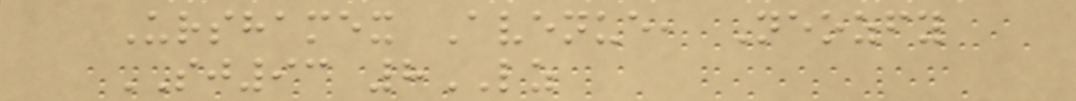Urshamex Avenue, Neozfy
SJ93 8LZ
